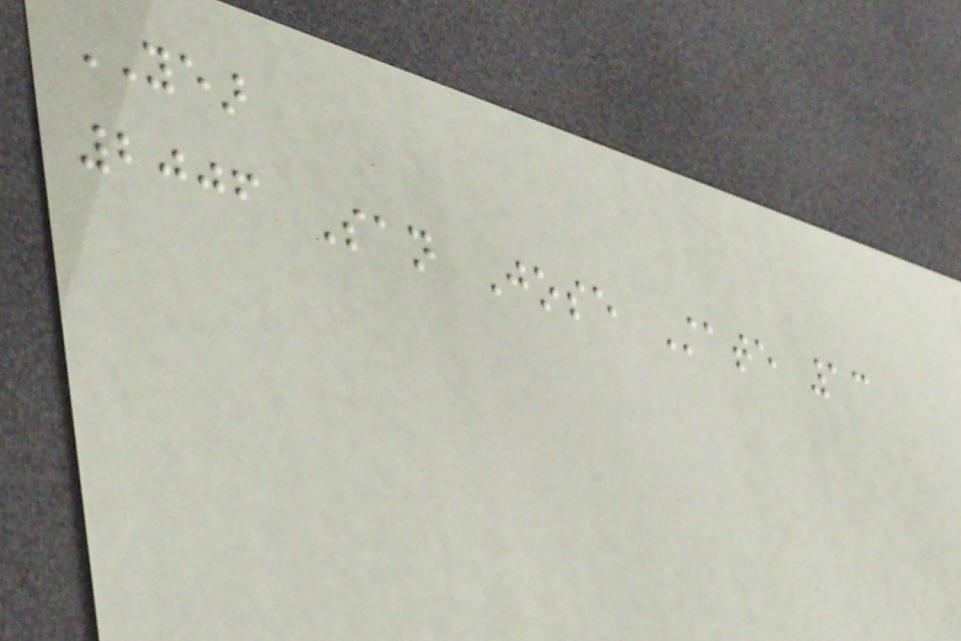YEAR
2006 San Jose State 13
